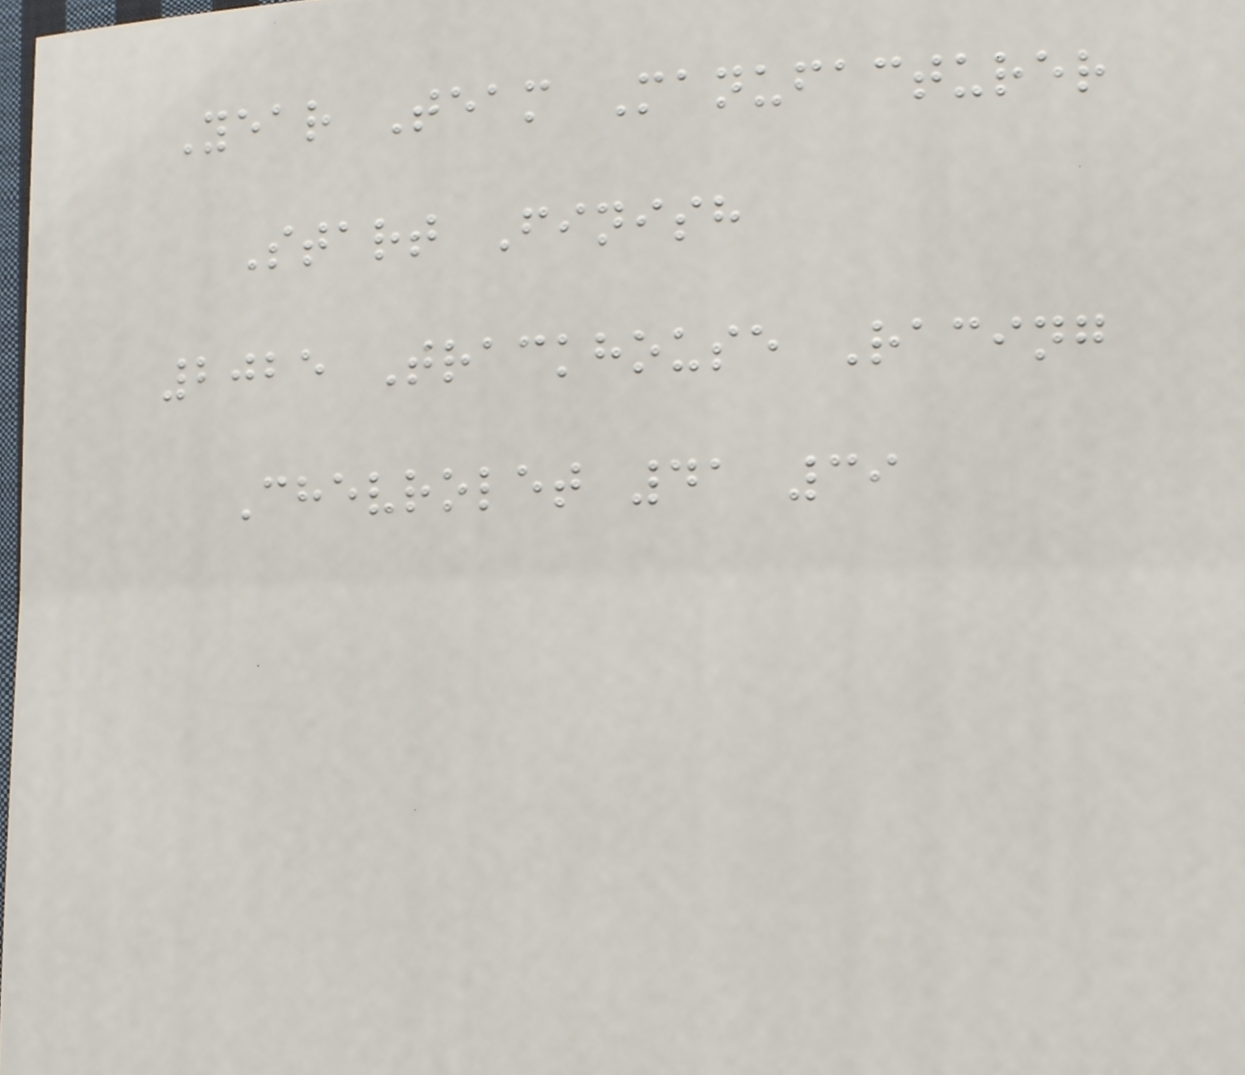Year Team Manufacturer
Start Finish
2025 Trackhouse Racing
Chevrolet 41 39
